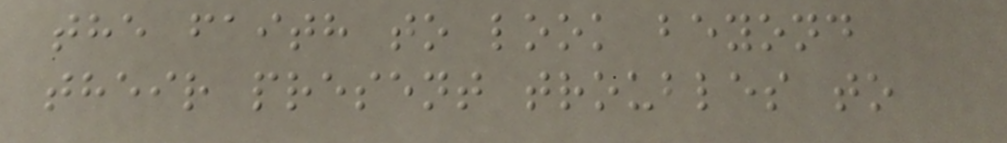the faith to look beyond
their present troubles to
